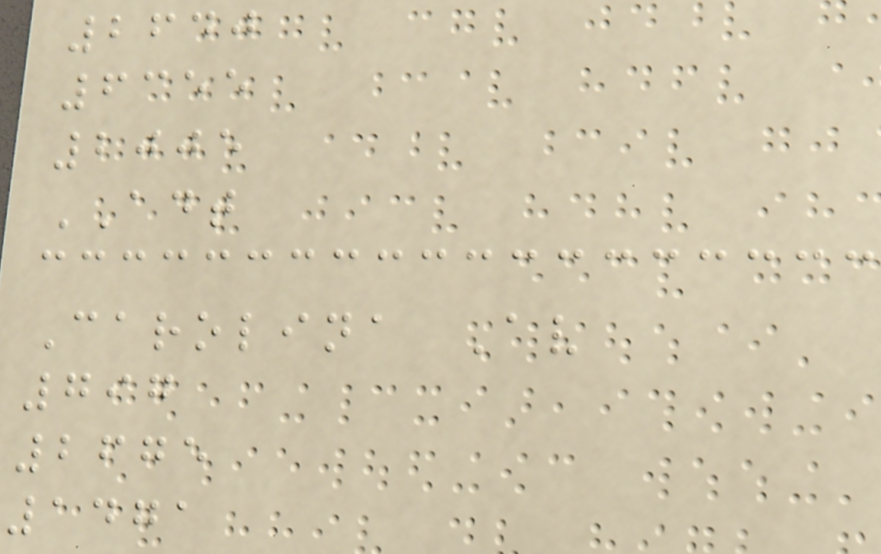2640
6355
2005
ADT
Carolina Av
797
2675
1471
